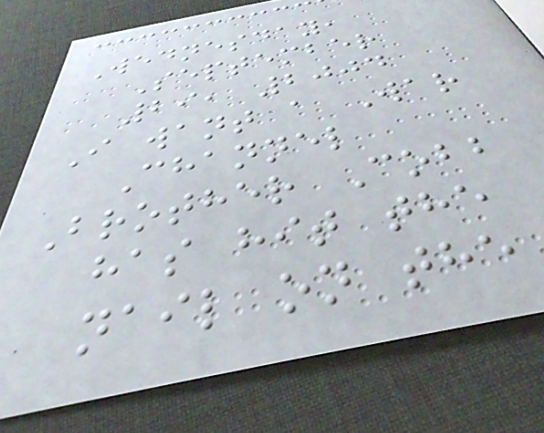Wednesday,
September
29, 2004
I want a War
Channel
Brother Cobb
has hit the
nail on the
